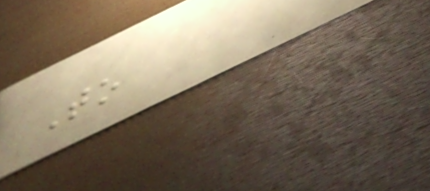To
